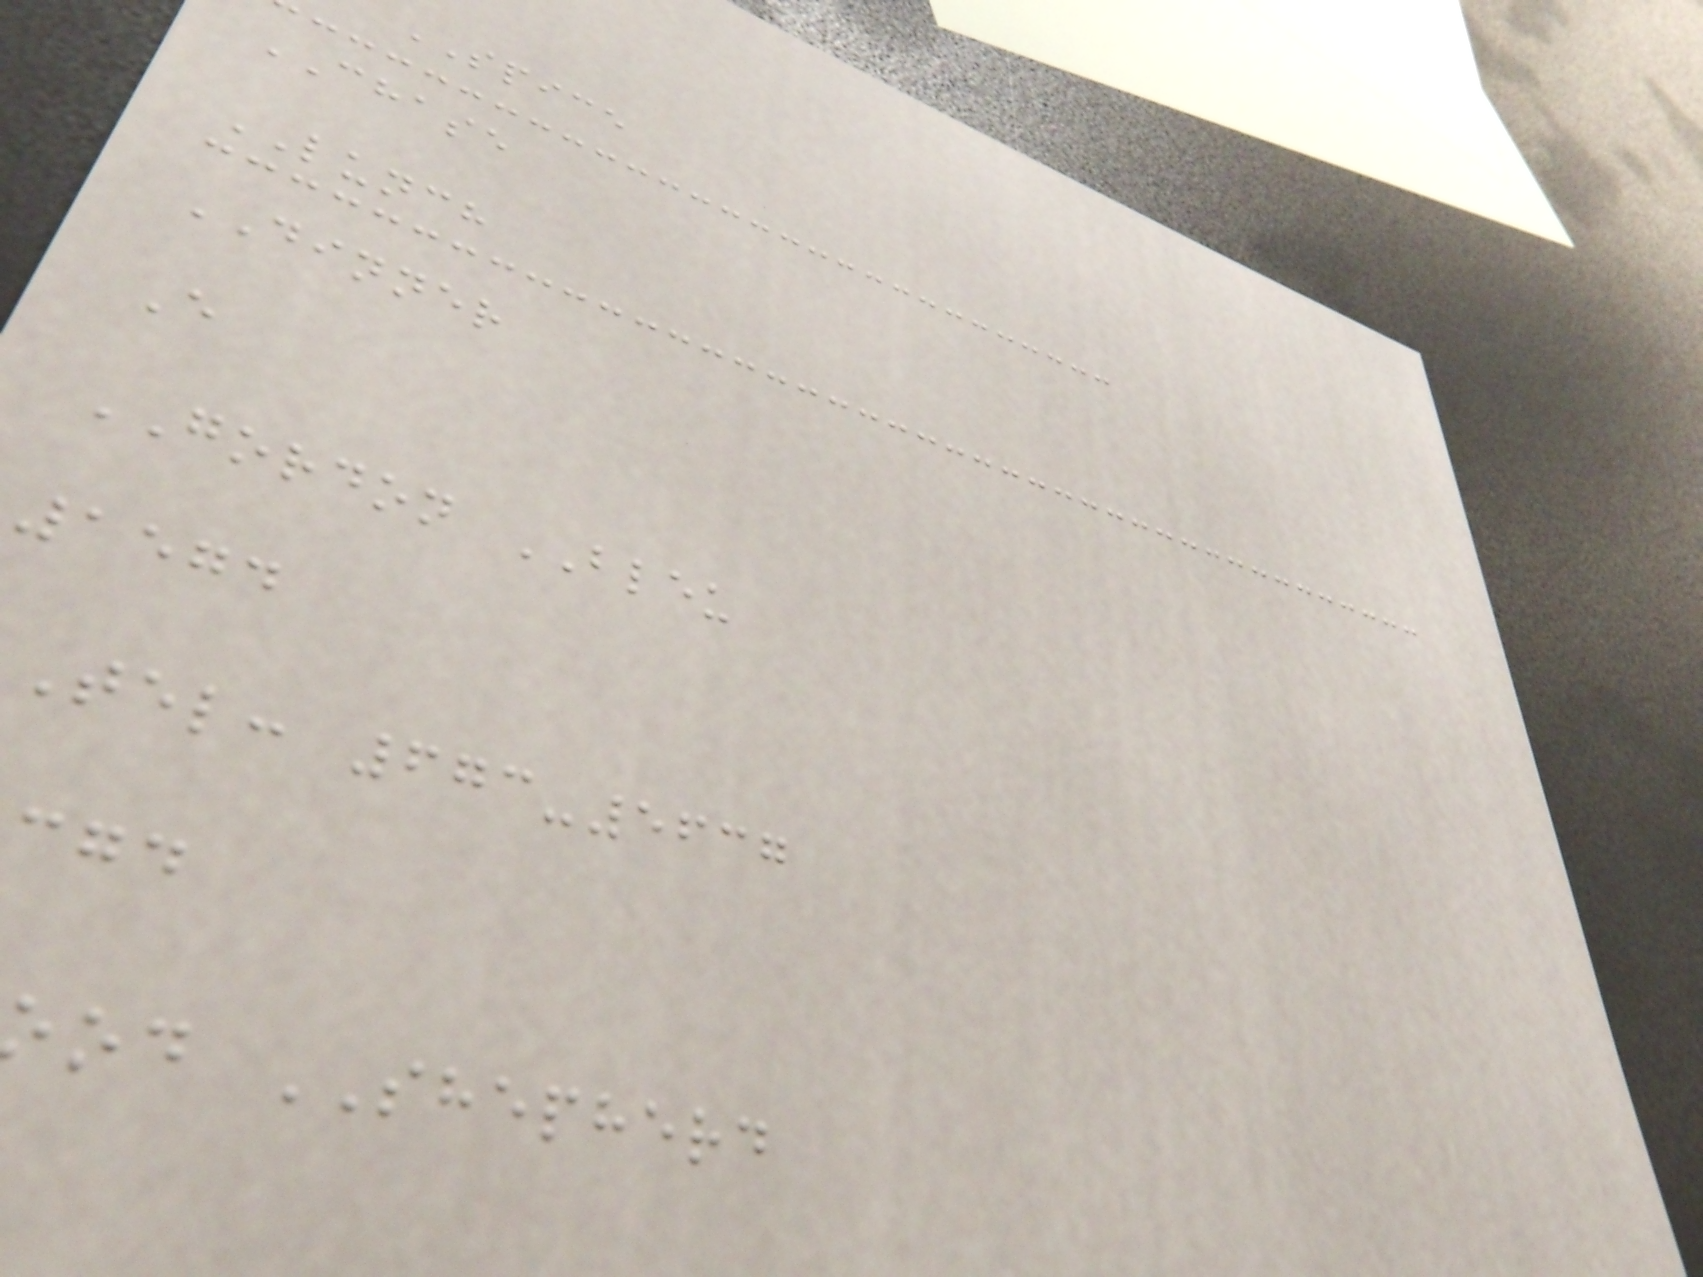SPICE
CHASE
LUNCH
DINNER
E
GORDON BLEU
1574
tel: 673-5637
od SHEPHERD
